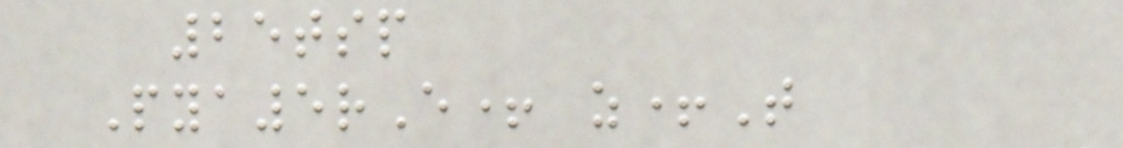25tsp
Pya5rE+ z+T
